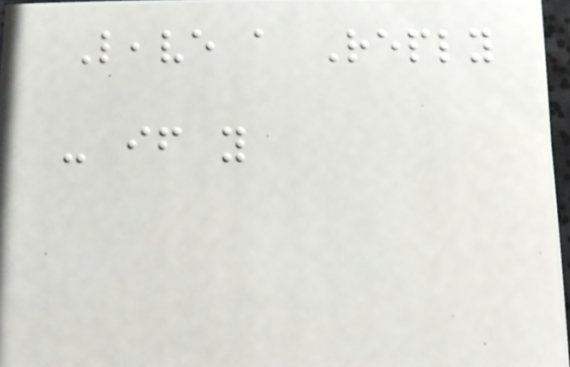Leave a Reply
- if you
